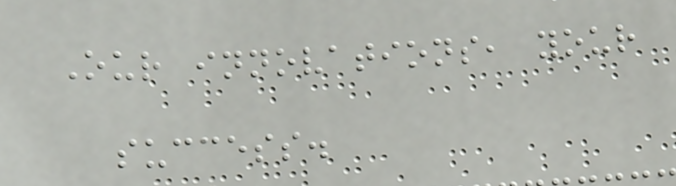Our innovations, your
success.
